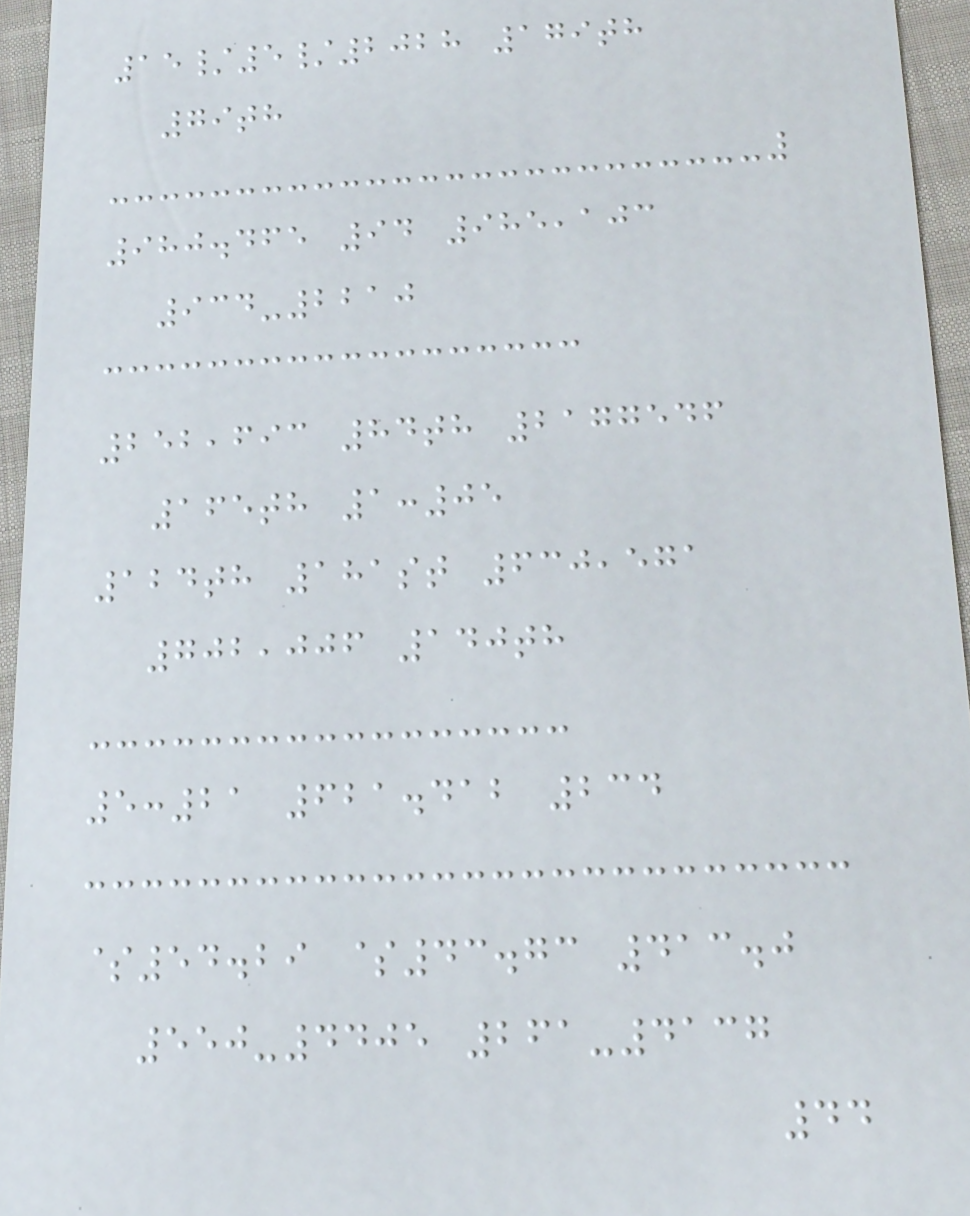15/5/2028 179th
79th
980.465 94 985,103
934-2210
252,693 84th 2177546
165th 1:05
124th 181st 630,571
702,006 140th
5:21 621.412 234
$54.29 $43.73 413.0
550-4405 261-4137
44
